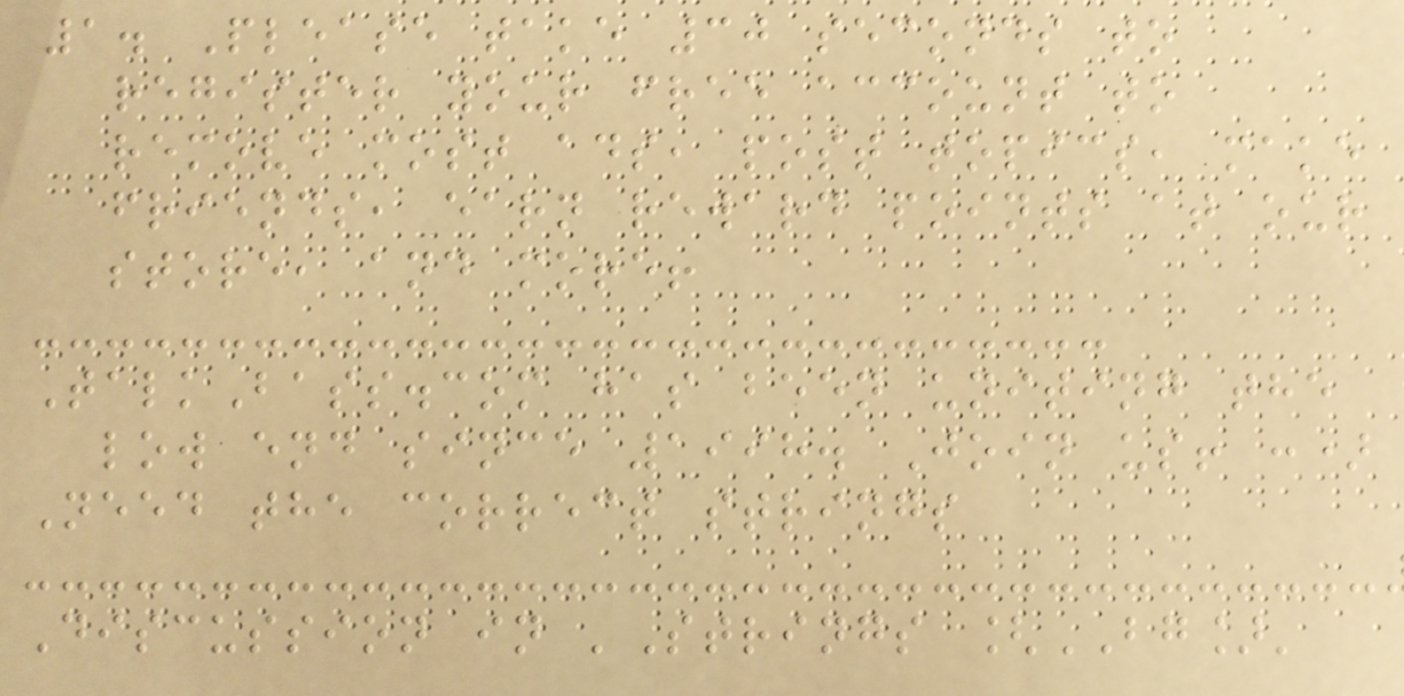1. Please take 30 seconds to
register your free account to
remove most ads, post topics, make
friends, earn reward points at our
store, and more!
TalkBass.com has been uniting the
low end since 1998. Join us! :)
Need the correct strings
Discussion in 'Strings [BG]'
